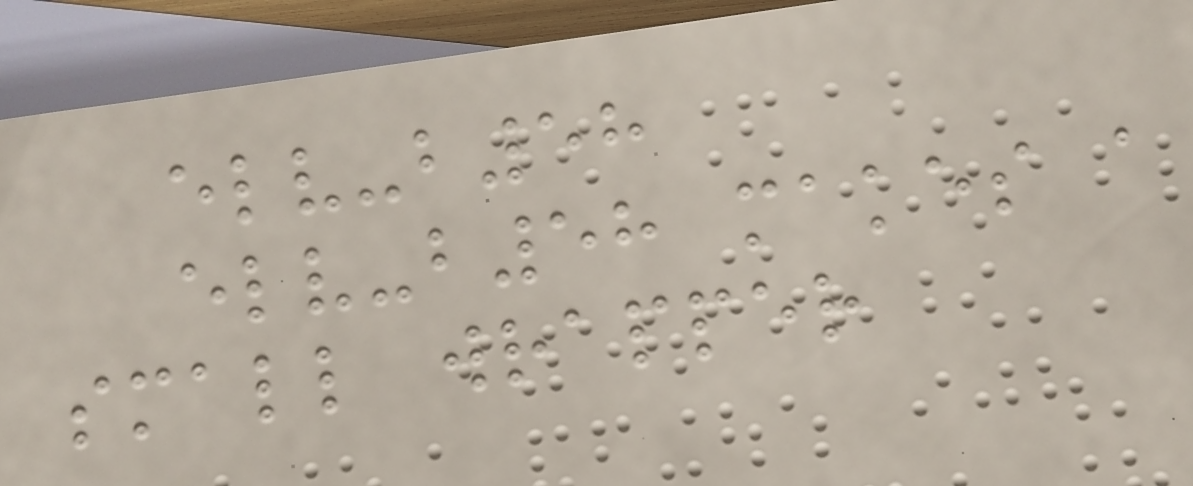elv-b58
elv-b58 makes a
small wrapper
